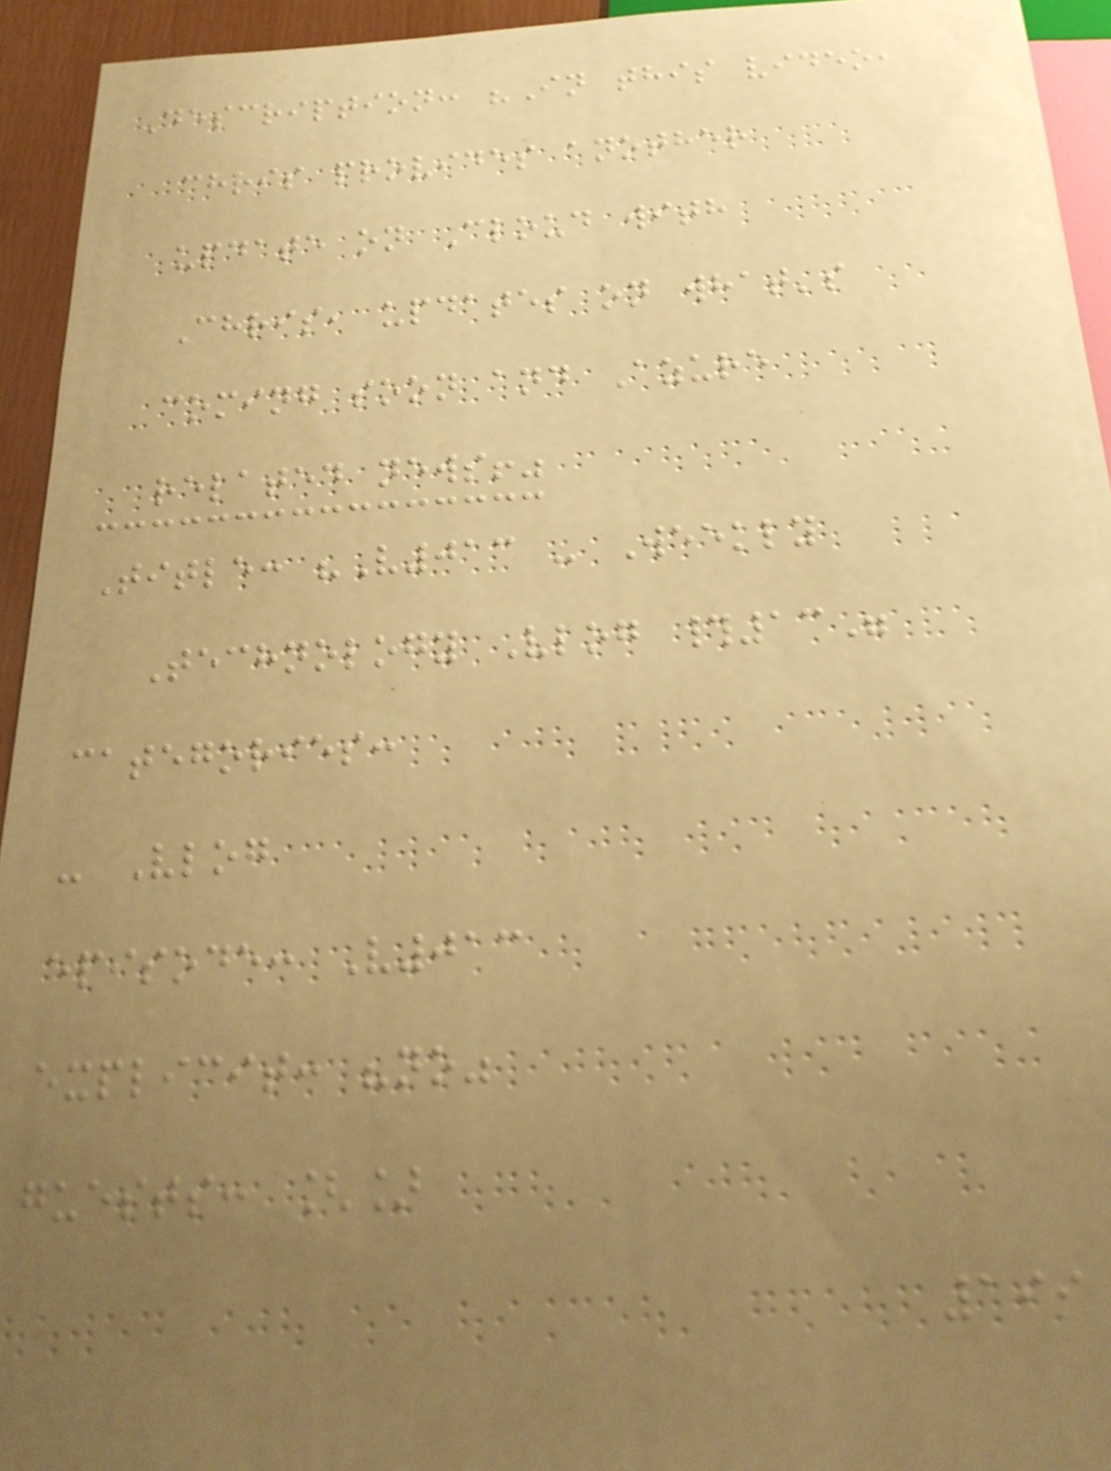Description: "In this video,
chris provides another
update on Cloud with
Chris, updates on what's
coming soon and Azure
related news!"
Title: "V013 - Weekly
Technology Vlog #13"
categories:
- Vlog
episode: V013
explicit: "no"
guests: []
199
